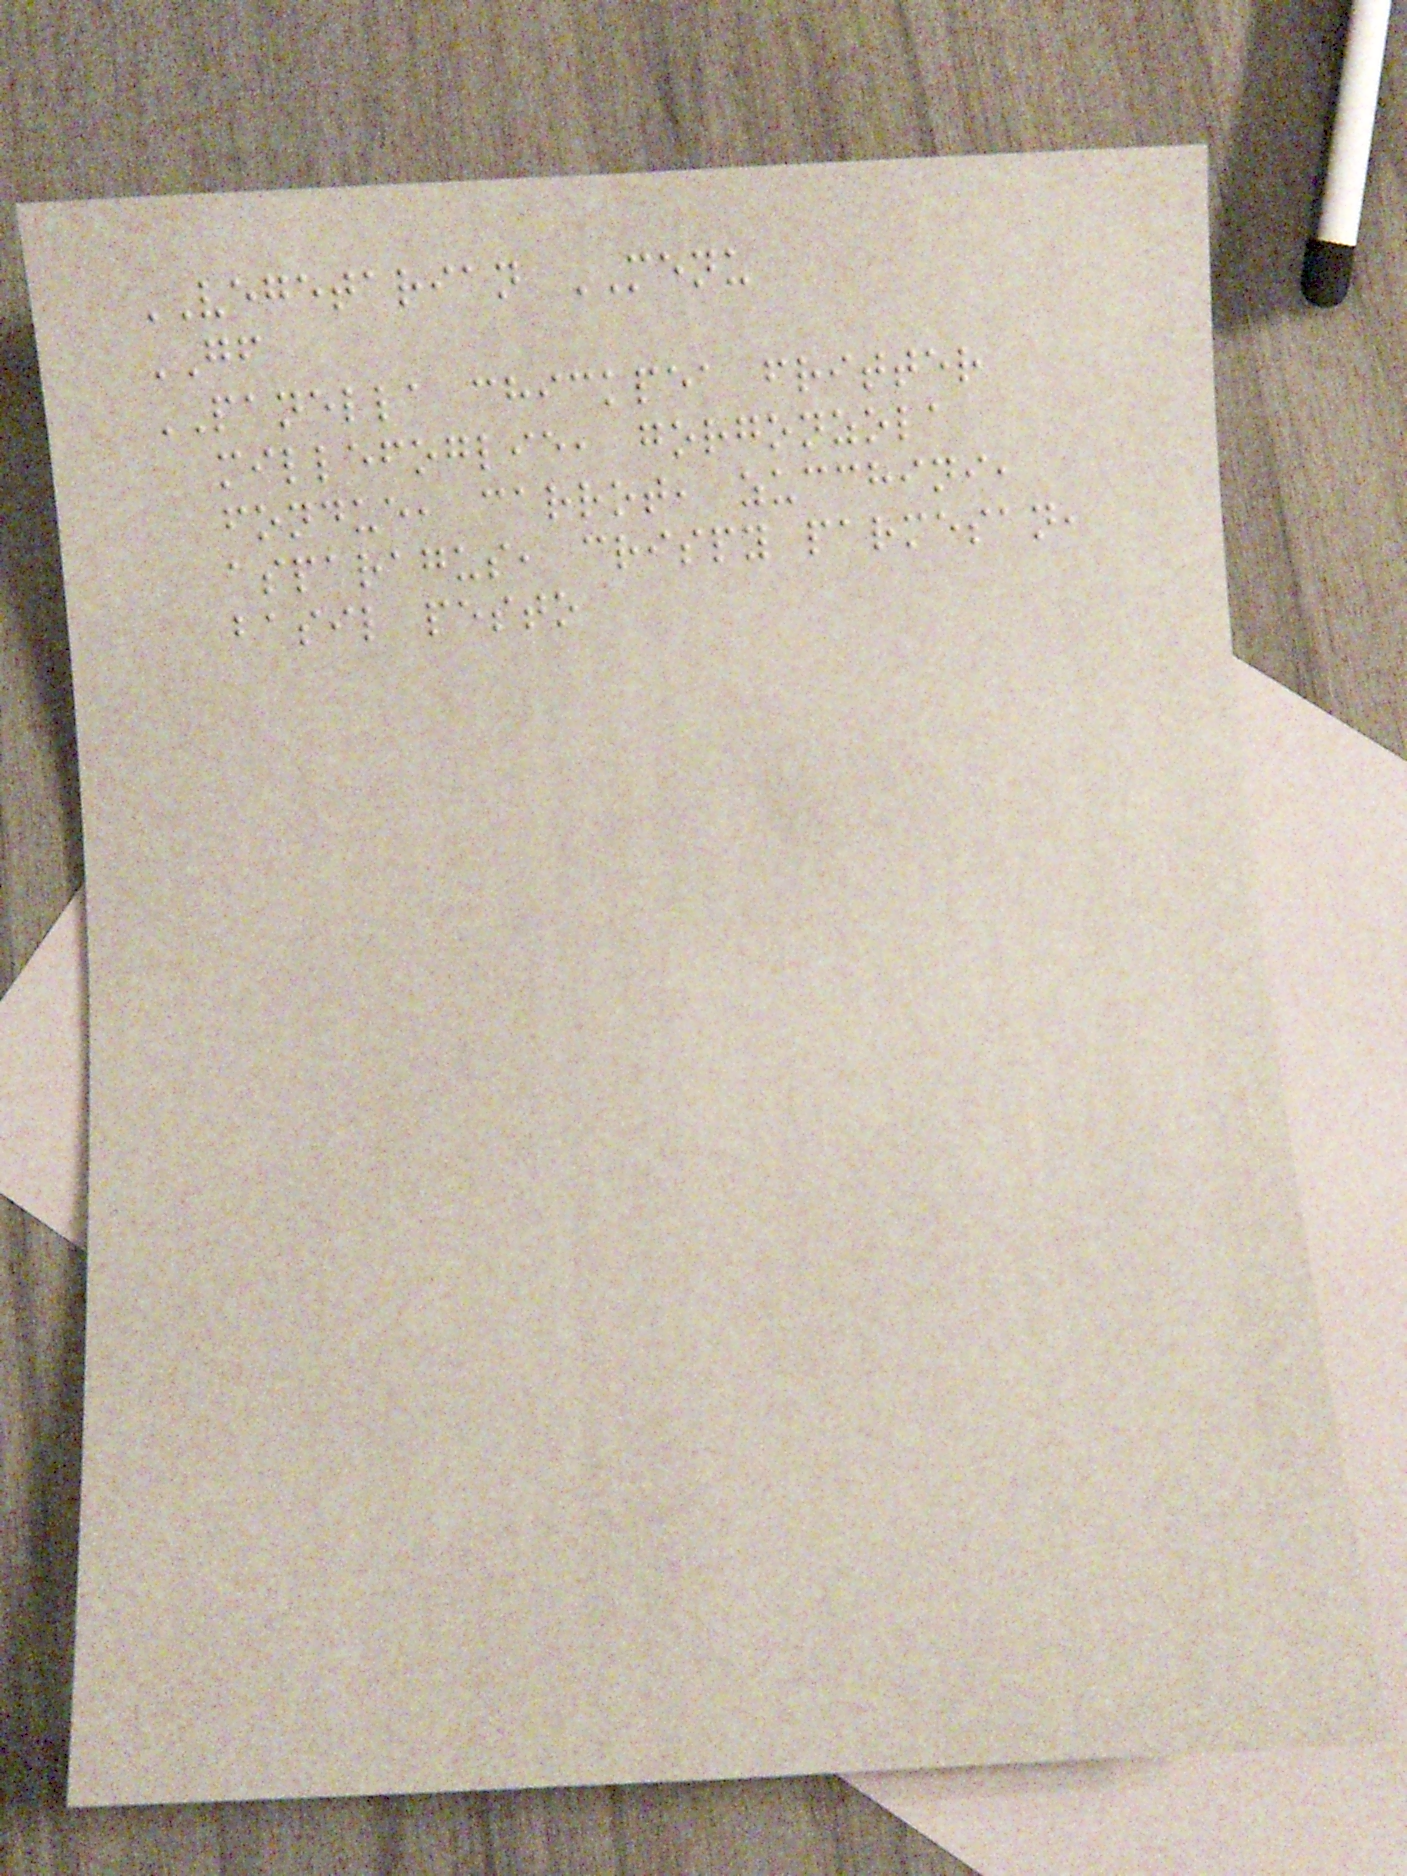VEGETARIAN MENU
GF
PANELLA chickpea fritter
millefoglie, gorgonzola
fondue, carrot, zucchini,
asparagus, crispy parmesan,
basil pesto
